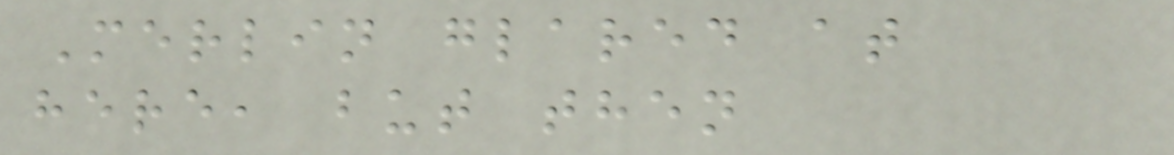Merlin glared at
here, but then
